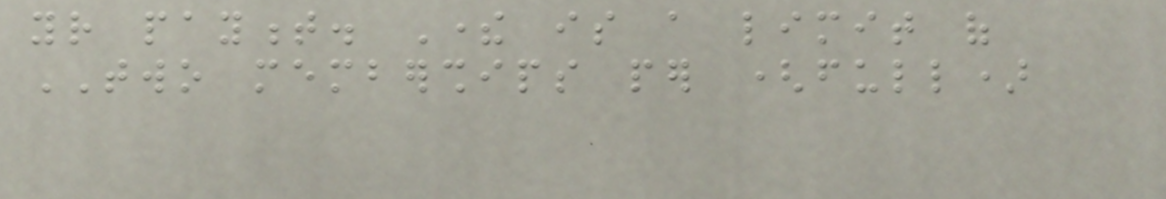your payment. There is a limit of
TWO memberships per (full)
